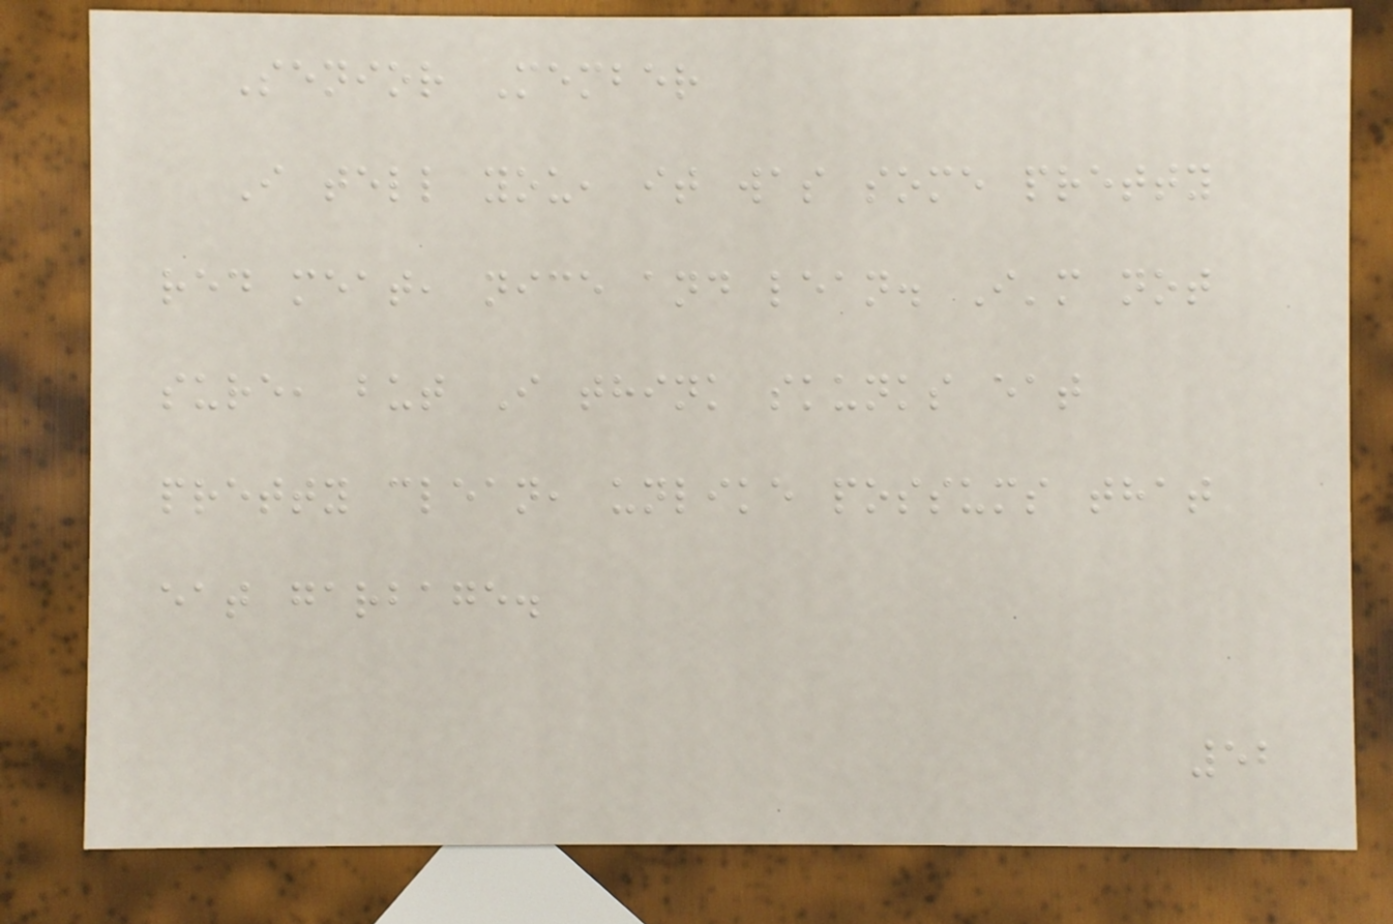Senior Member
I tell you, it was some pretty
red meat, nice and lean. I'm not
sure, but I think skunks eat
pretty clean, unlike possums that
eat garbage.
52
